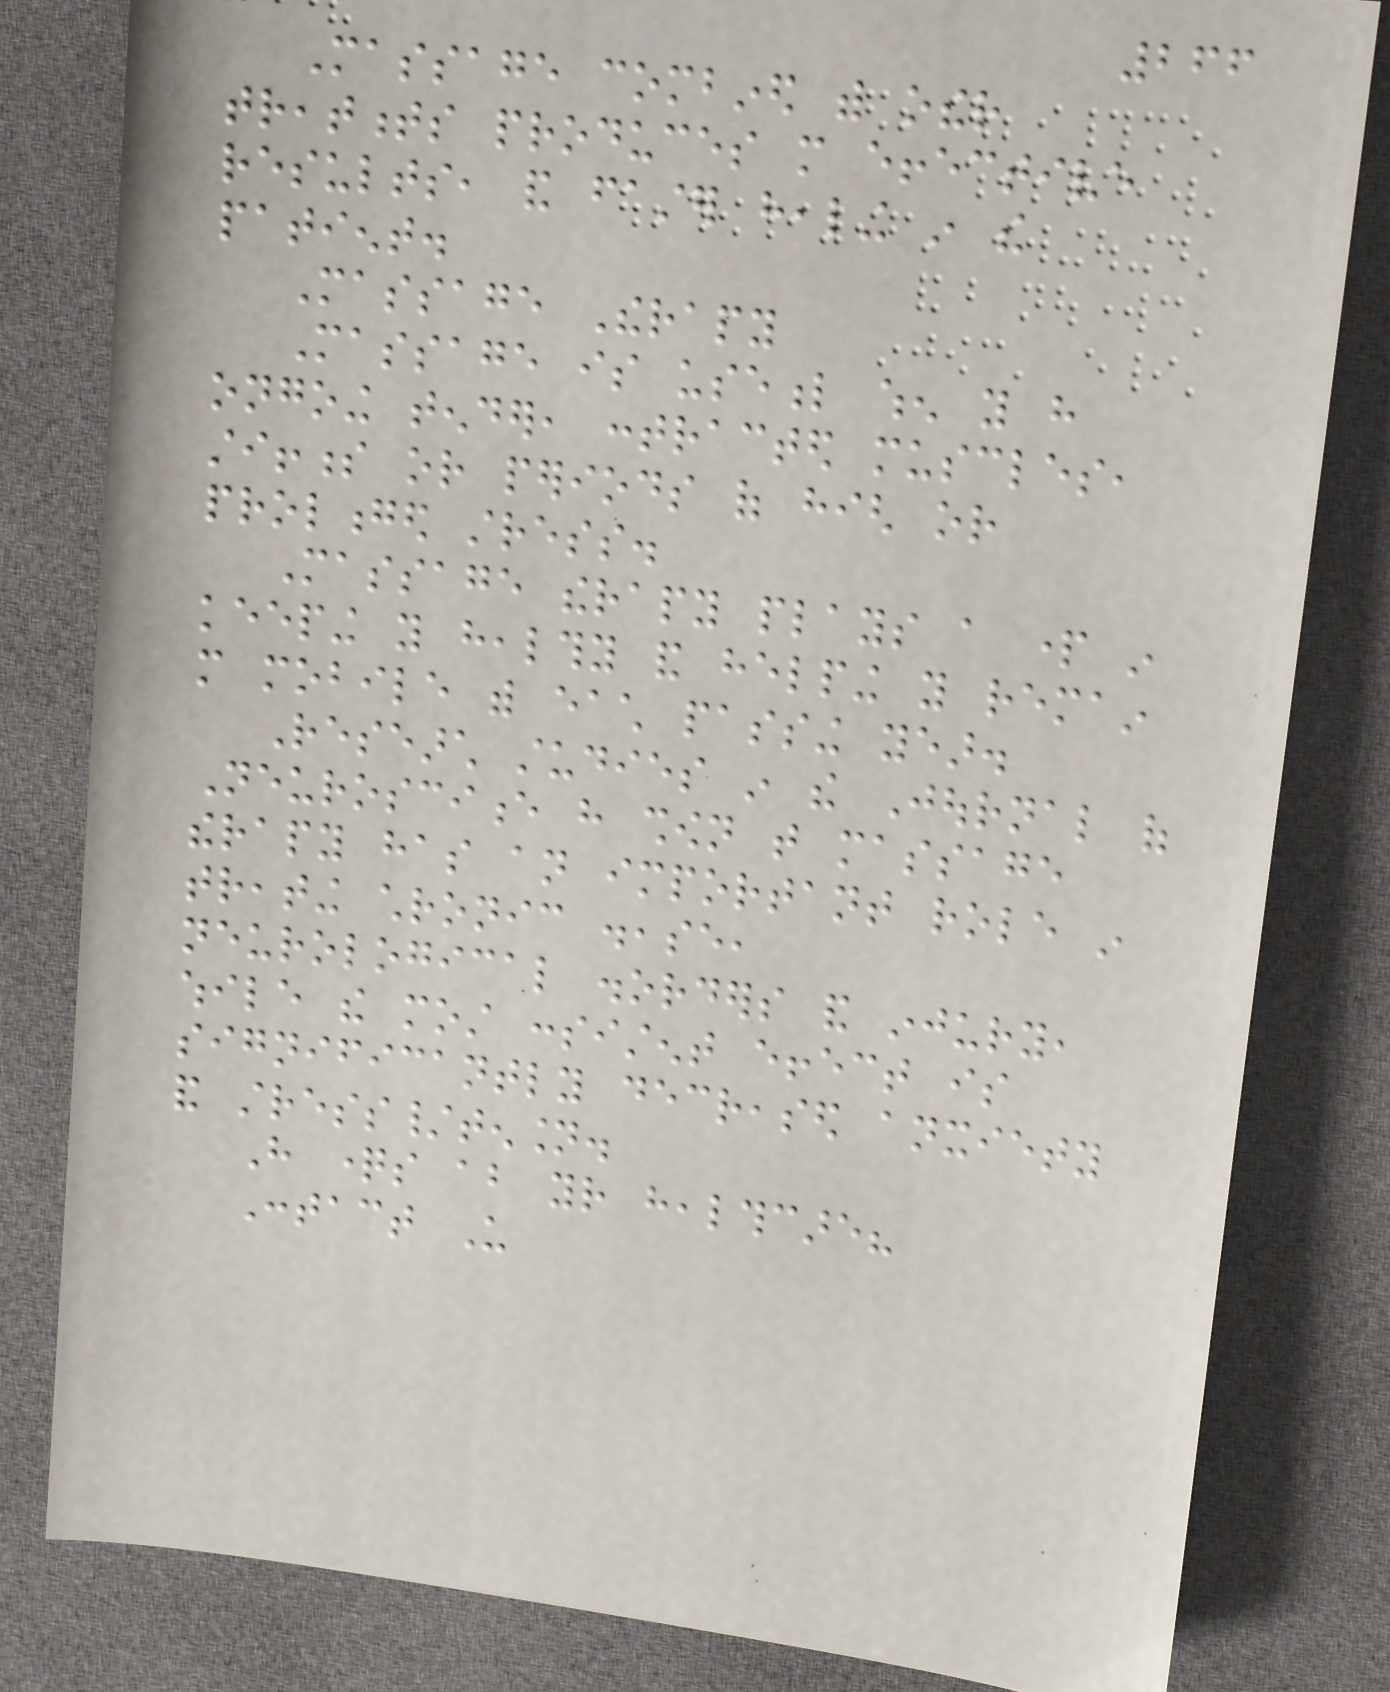266
Massage combined with other
treatments produces more effective
results, and faster healing in the
patient.
Massage Therapy
Massage is useful when you have
ongoing tender, contracted muscles,
stiffness or periods of high or
prolonged stress.
Massage therapy plays a part in
keeping you healthy and helping you remain
more mobile with each passing year.
Research studies in the Journal of
Neuroscience have shown that massage
therapy has an important role in
treating chronic disease,
neurological disorders and injury,
while the most consistent effect is
significantly decreased anxiety
and stress/tension.
Have questions about your healthcare?
Contact Us
